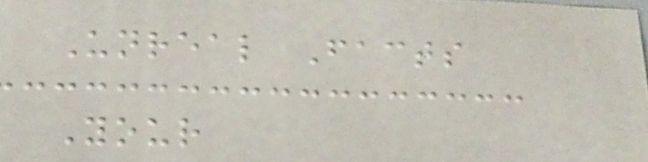Unreal Facts
Your
